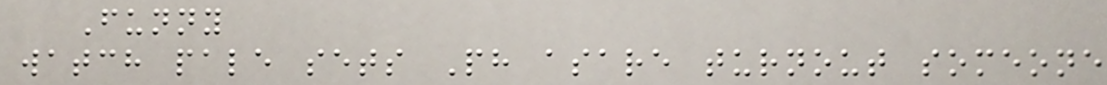Funny
watch pale sets Ph asare turnout someone
